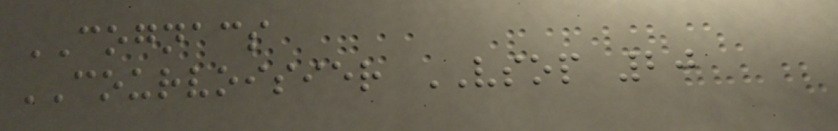COGNACS
COURVOISIER VSOP 20
